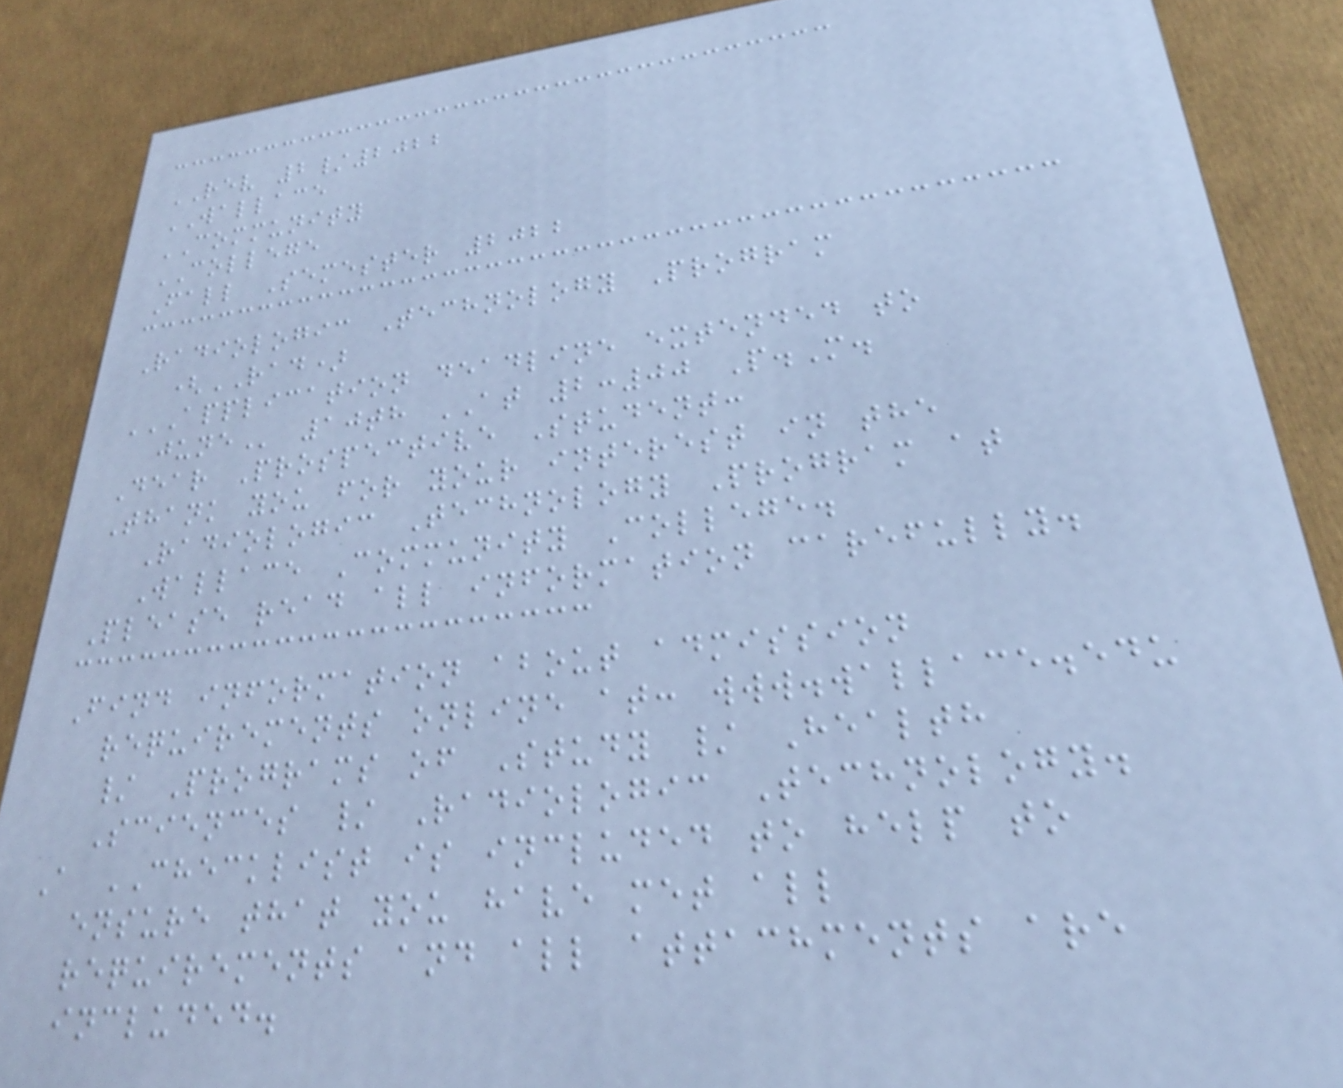REV 2/2022
WALLACE
COMMUNITY
COLLEGE
Fall Semester 2022
Radiologic Technology Program
(RAD)
APPLICATION DEADLINE EXTENDED TO
JUNE 10th AT 2:00 P.M.
Dear Prospective Student:
Thank you for your interest in the
Radiologic Technology Program at
Wallace Community College.
Please read all information carefully.
Find information about admission
requirements online at: www.wallace.edu
/ Programs of Study / Health
Sciences / Radiologic Technology.
A CHECKLIST is included to help to
ensure that you have met all
requirements and all attachments are
included.
